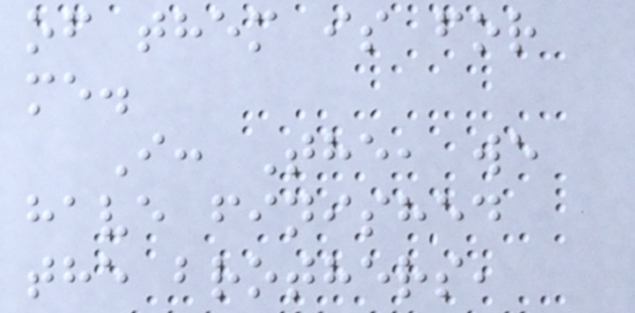of them is for
me.
I: The, we
have finished
the brothers,
